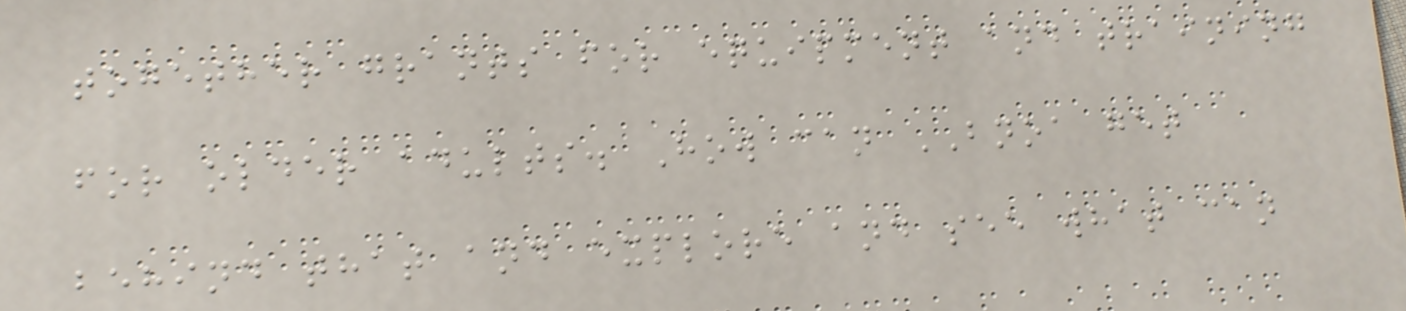together grants for equipment and training
for older adults. How can BNOA get
behind that and explore and see what can
